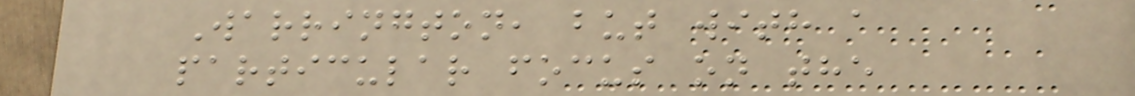Warrington, but with a
particular focus on the
